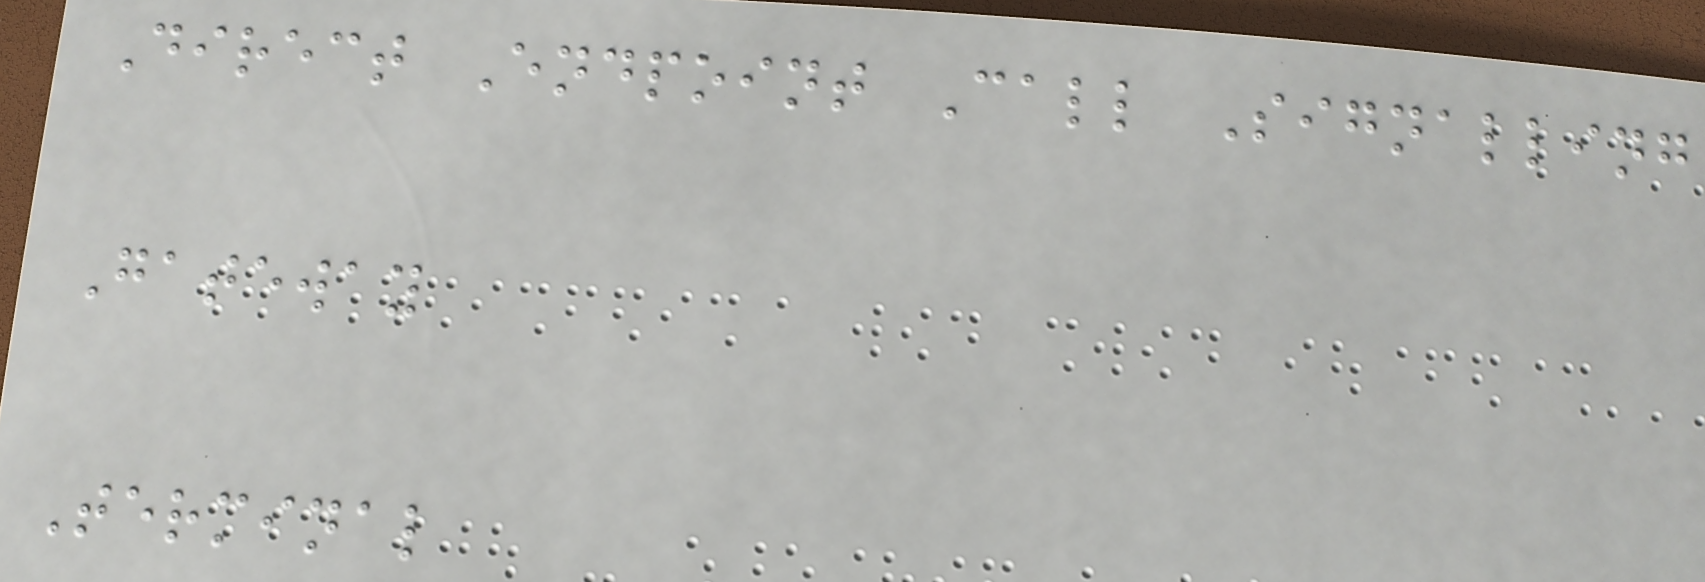Direct Endpoint Call Signalling
Gateway
Terminal
